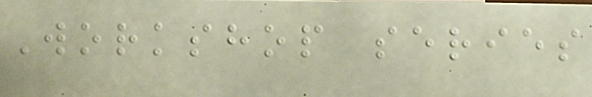Workshop series
